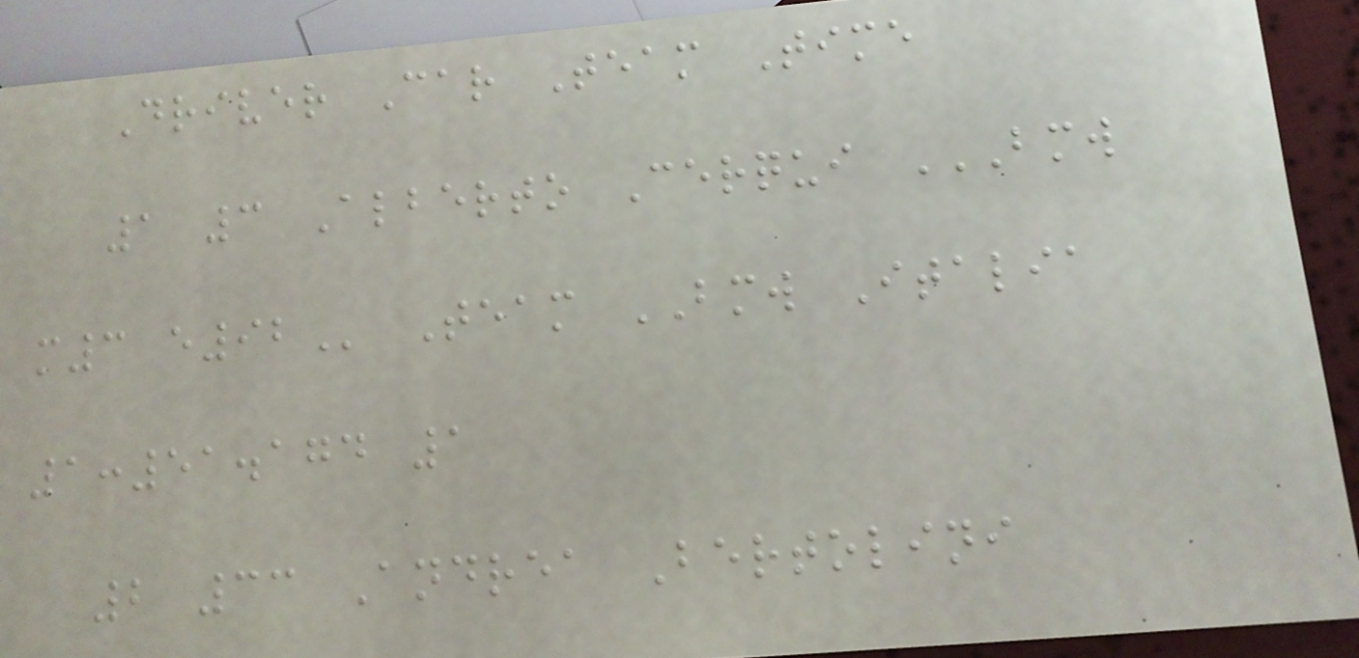Driver Car Team Time
1 3 Alberto Cerqui BMW
M3 E92 Team BMW Italia
1:51.174 1
2 33 Andrea Bertolini
